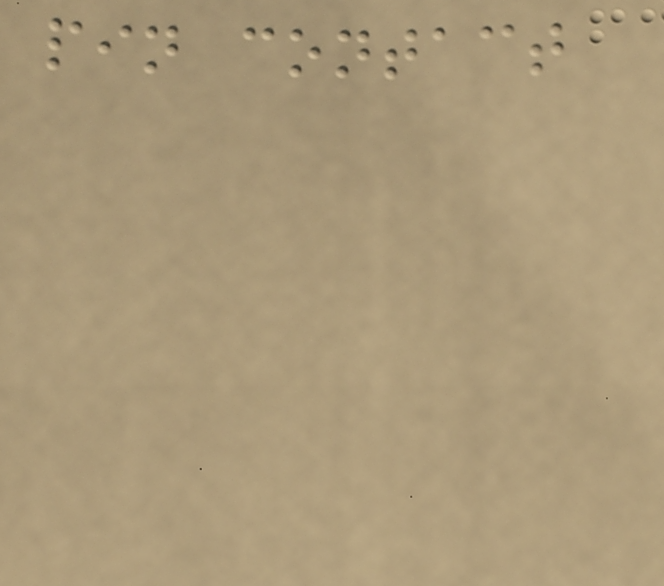pin contact
